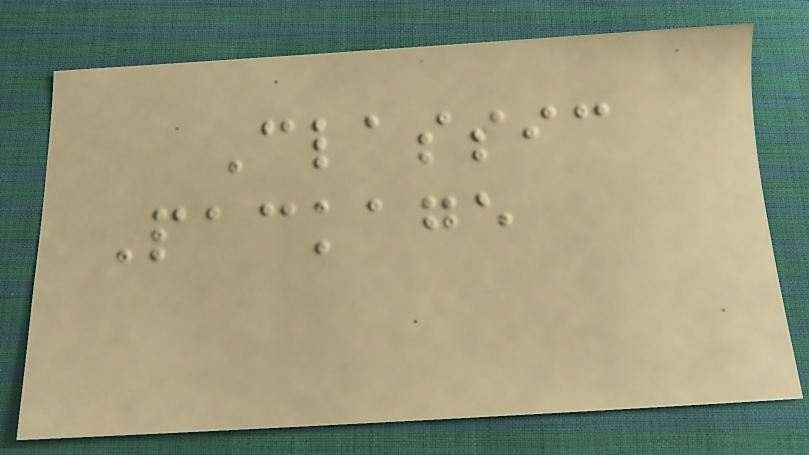Classic
Package
